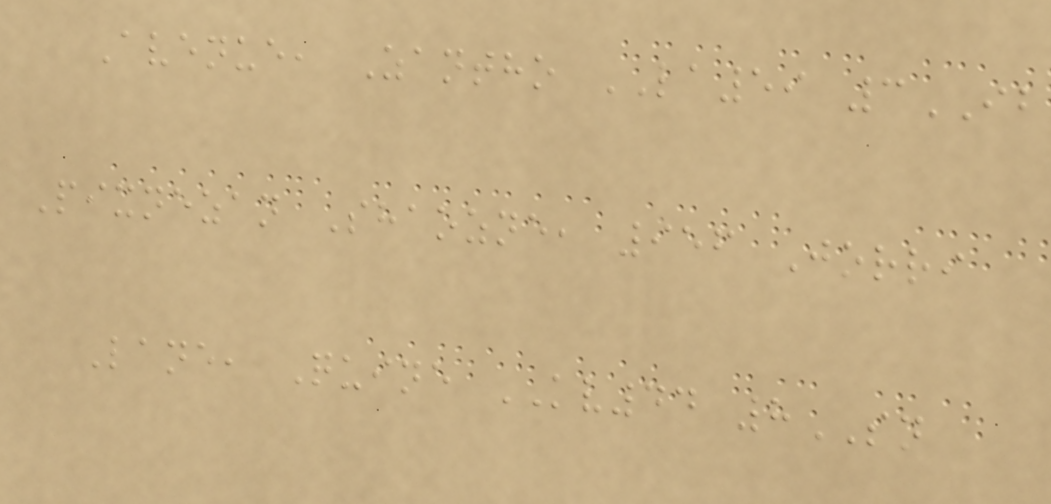Avenue, Zantho LA59 3IB
Pixnezan Shaozne, 956 Jorri
Lane, Quine KV44 8SN
